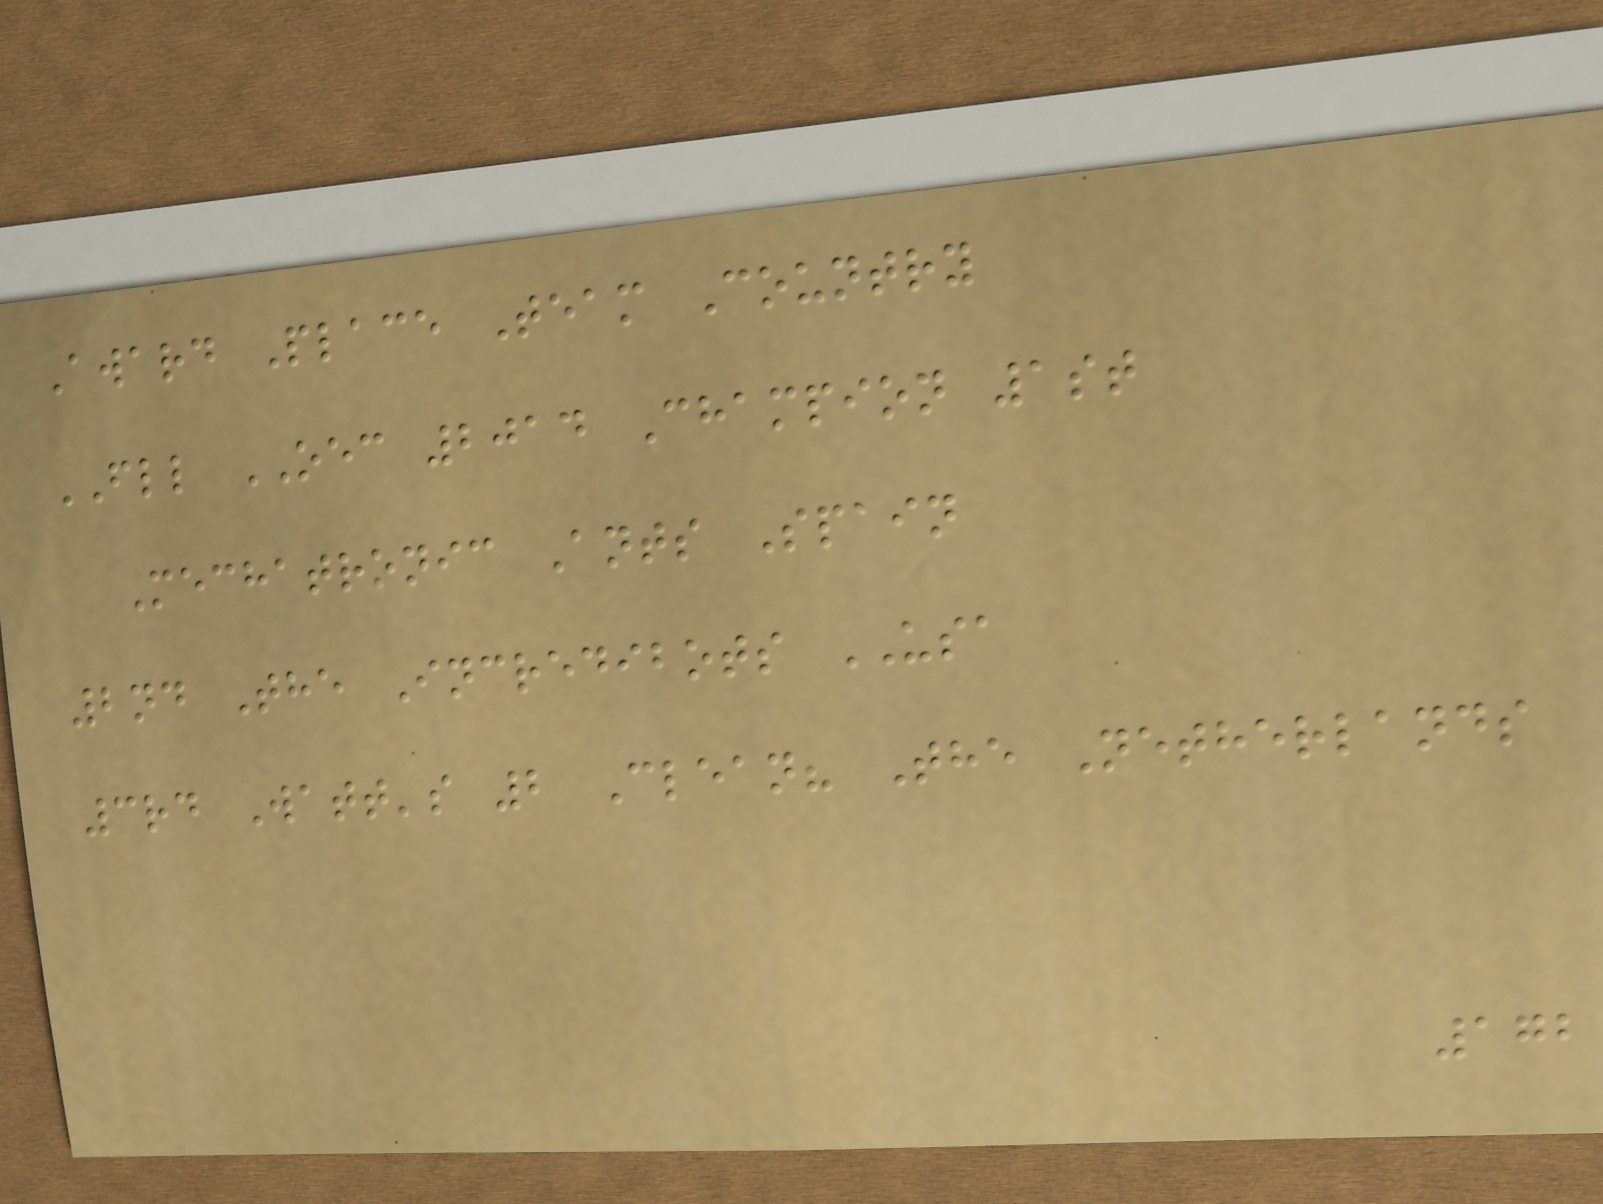Award Place Team Country
FLL OEC 2014 Champion 1st
Mechatronic Ants Spain
2nd The Incredibots USA
3rd Watt's 2 Clean? The Netherlands
172
